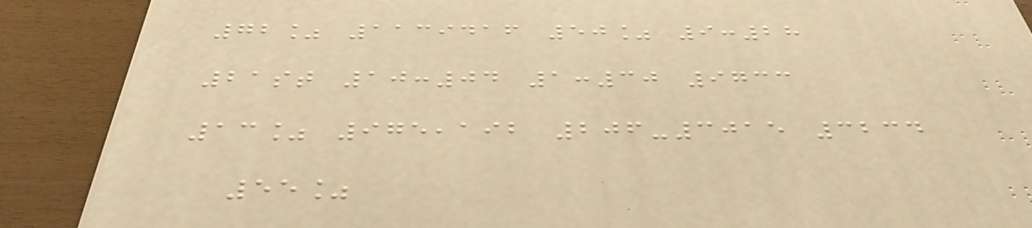72% 1139416 50% 9:28
21st 10:04 1:30 9733
13% 975,192 206-3015 3234
55%
